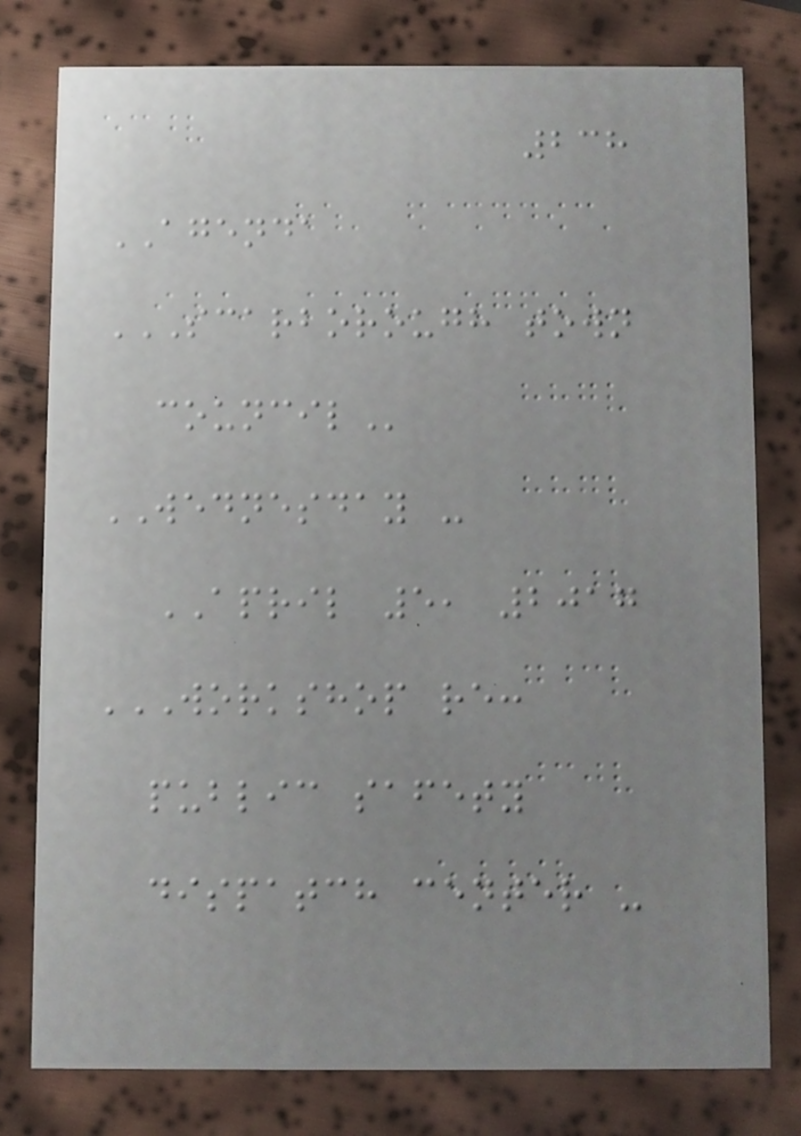238
AGENDA
SCARBOROUGH TOWN
COUNCIL
WEDNESDAY -
APRIL 5, 2017
WORKSHOP RE:
PUBLIC SAFETY
DISPATCH CENTER -
